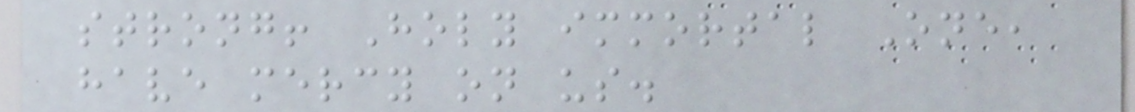strong! Holy immortal One,
have mercy on us.
